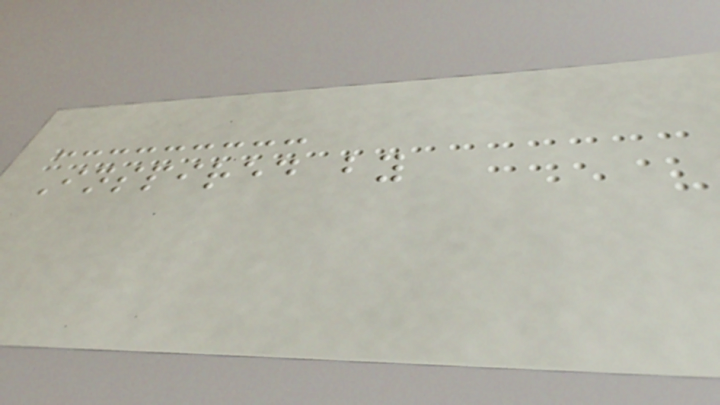Inspired by
